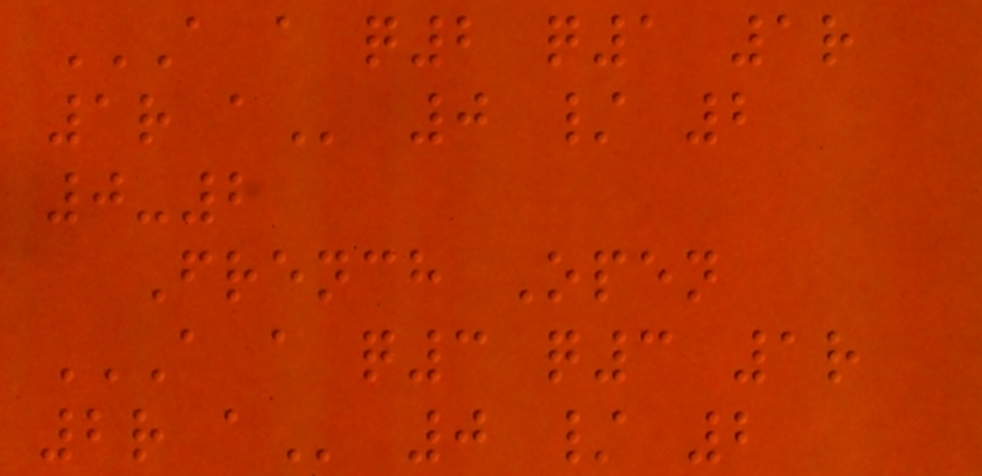A A Q2 Q1 1R
1R A 0 / 2
0-2
French Open
A A Q3 Q3 1R
2R A 0 / 2
